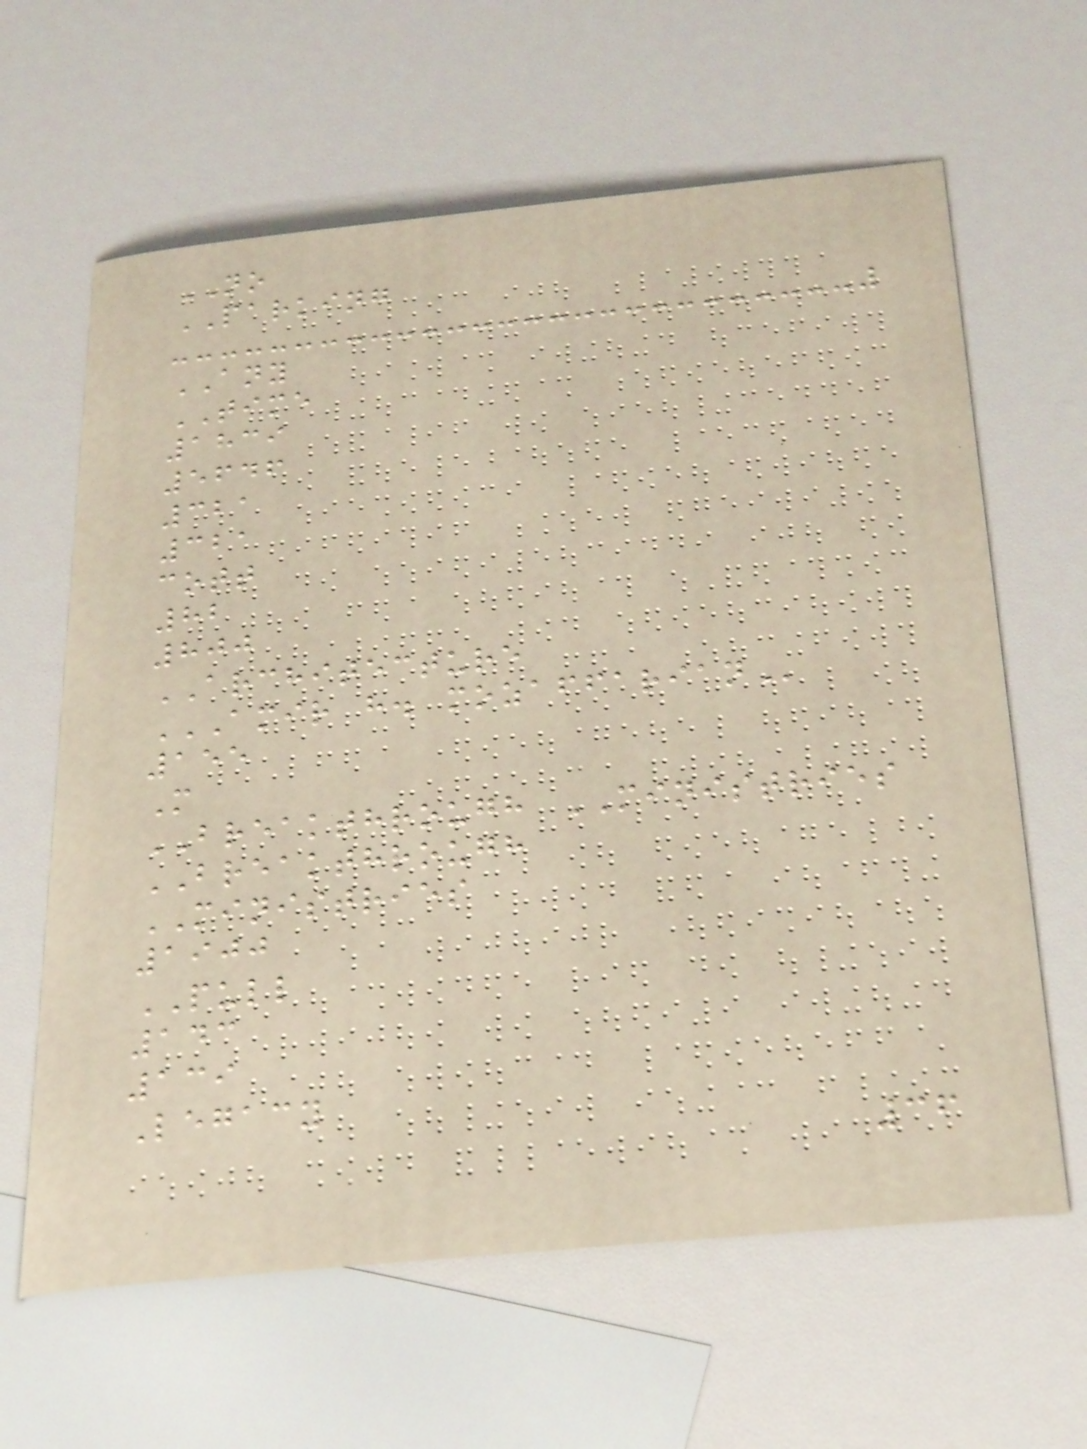NO
PARKING
ANY
TIME
1839
5646
321
321
cott
82
800
ARCHITECTURE
AMIR H. MOZAFFARIAN
155
M
BREAKTHROUGH MINISTRIES
BREAKTHROUGH
MINISTRIES
1900
PULL
143
139
Legacy
36
